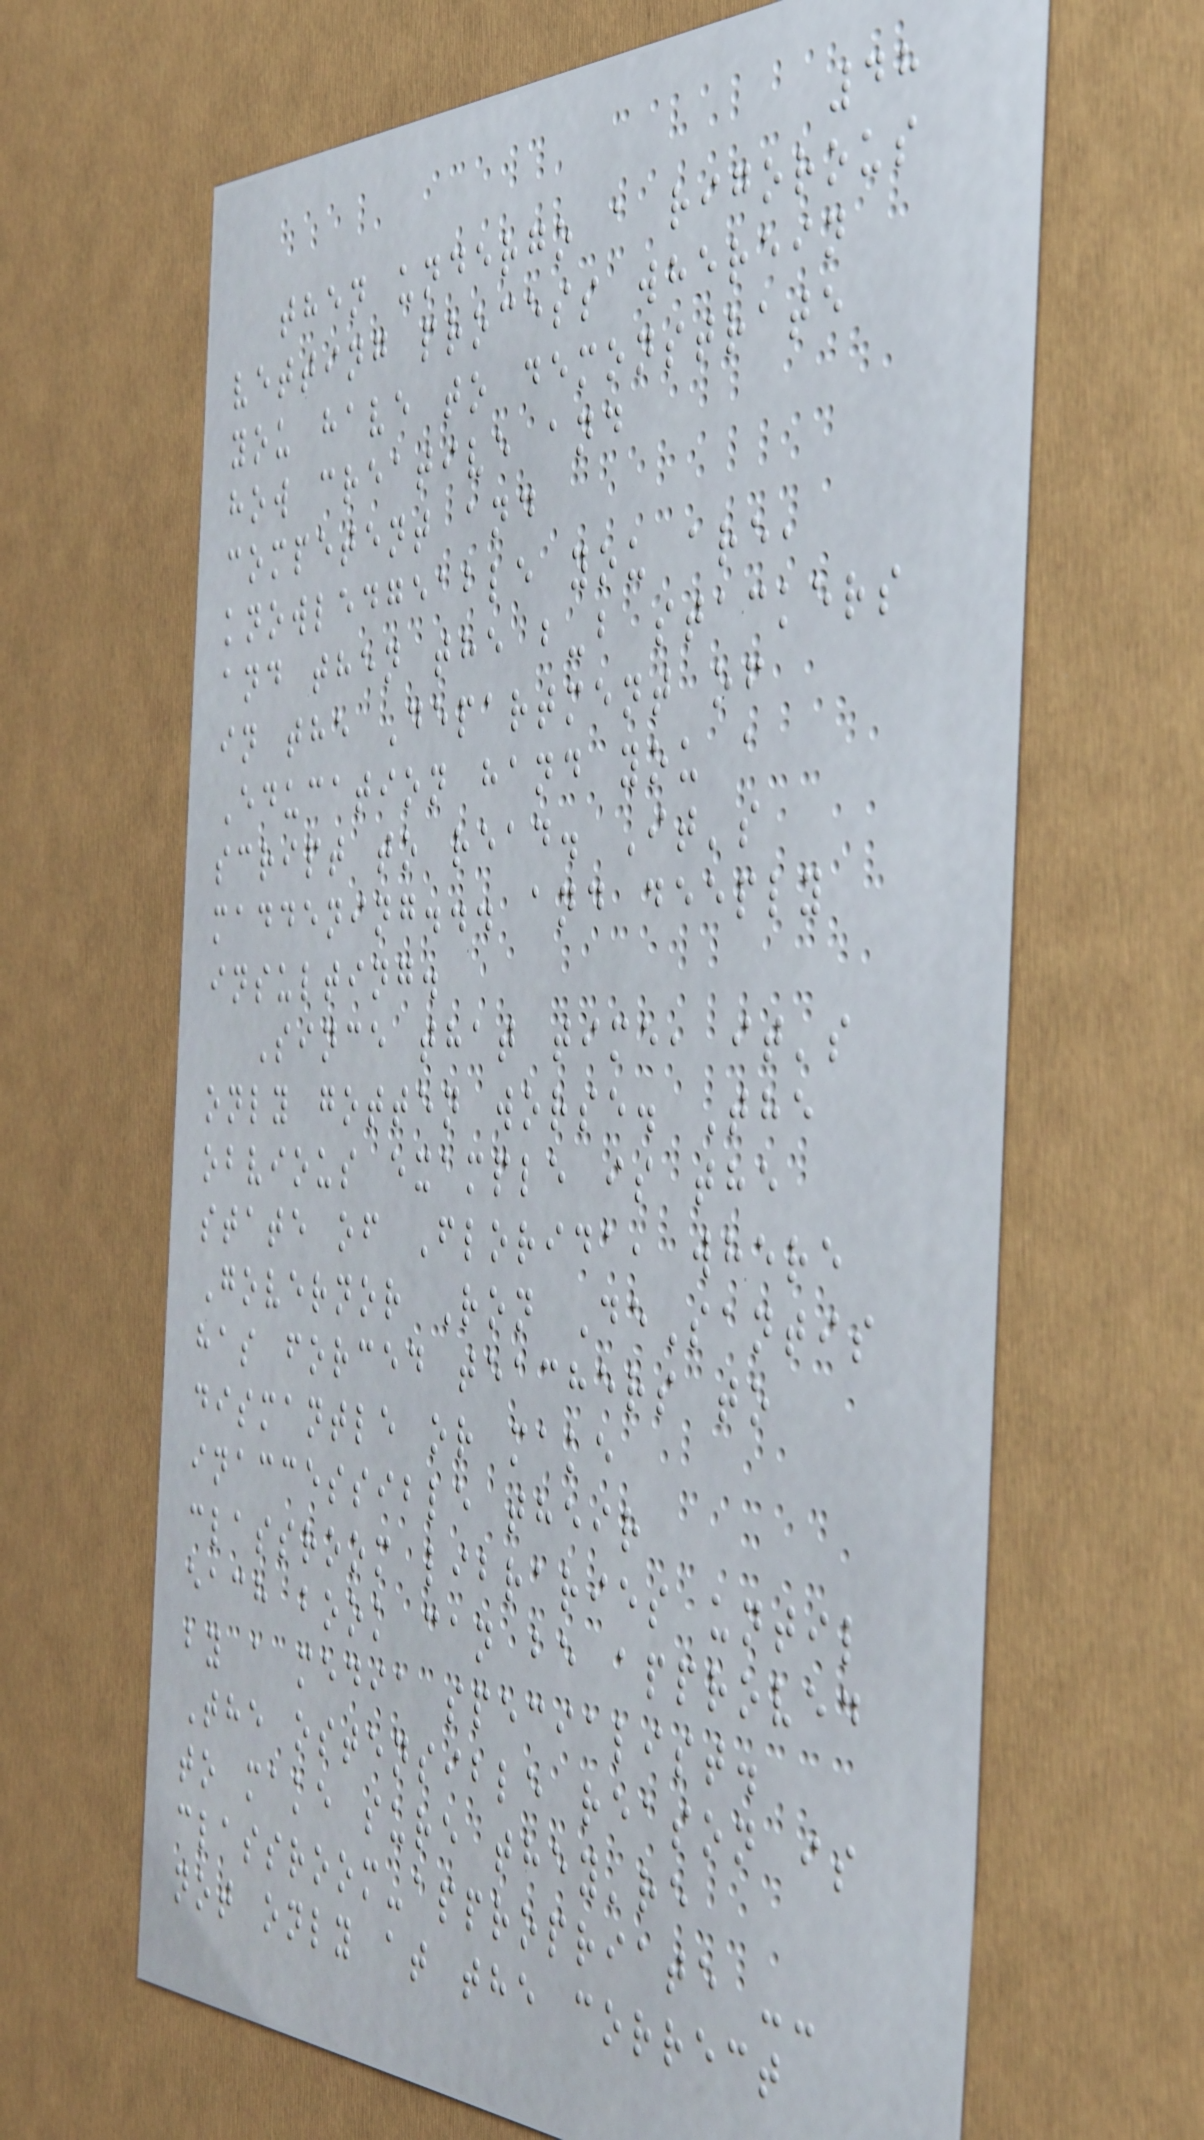48
then undergo a rigorous
vetting process wherein
you have to demonstrate
how creative and
competent and
knowledgeable you are,
and then the b-b stackers
in the Department of
Education hand you a
script to read. It's
maddening... and deeply
insulting.
Since that time, it's
only gotten worse. The
obvious example is the
state of Florida, where
Governor Ron DeSantis
has forced teachers to
dismantle or make
inaccessible their
classroom libraries until
each book can be approved
by a media specialist.
The ostensible reason is
to make sure they're
classroom-appropriate --
not only at the correct
